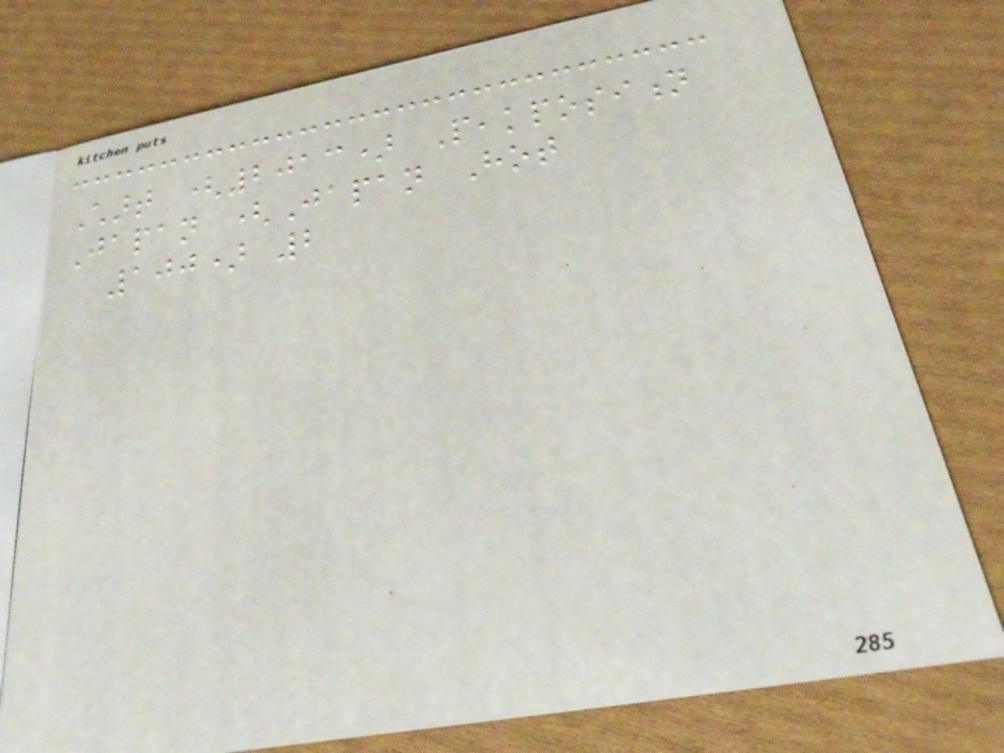Chart (2013) Peakposition
Japan (Japan Hot
100) 2
